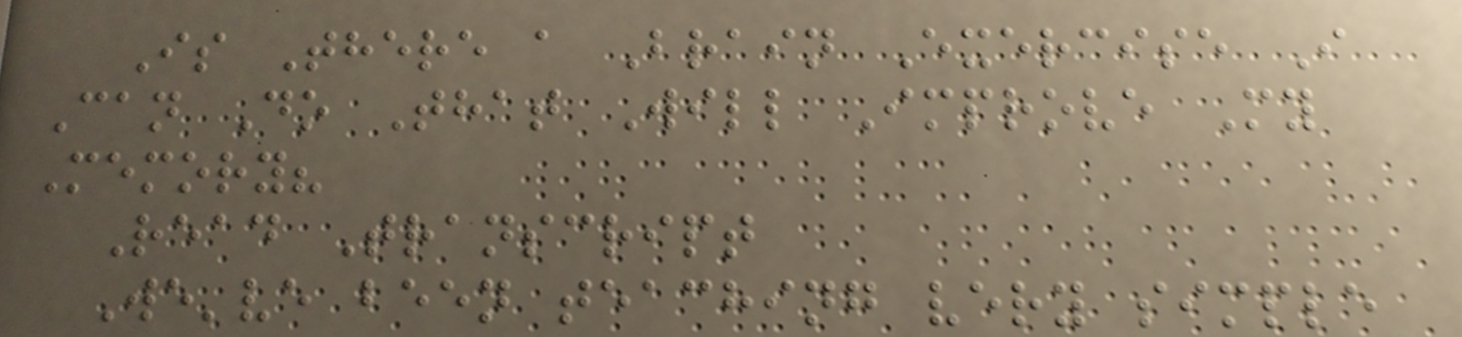Is There a Brain Exercise I
Can Do That Will Improve My
Memory?
Read Transcript
We've been teaching very simple
